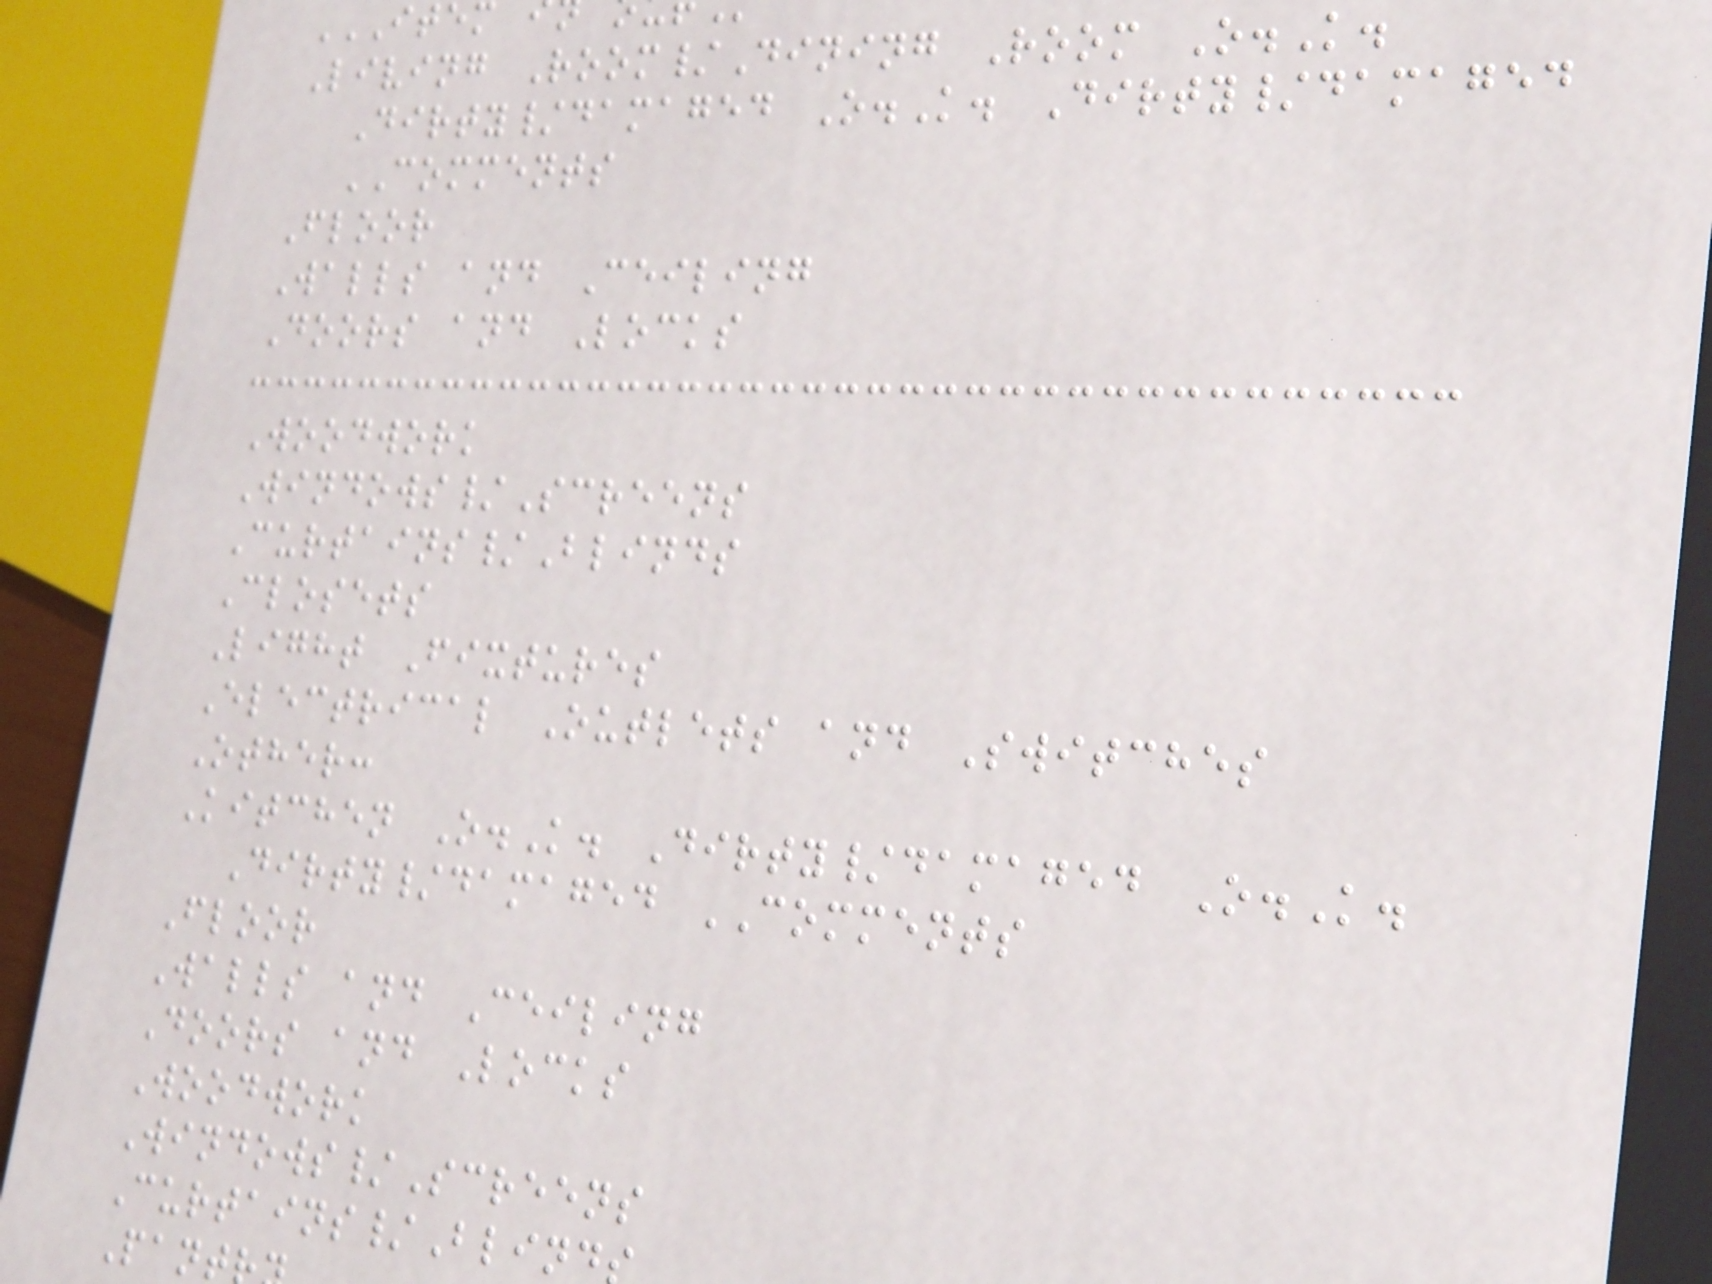Living Room/Dining Room O.K.
Dirty/damaged O.K. Dirty/damaged
COMMENTS
Floor
Walls and Ceiling
Doors and Locks
Woodwork
Windows/Screens
Curtains/Blinds
Closets
Light Fixtures
Electrical Outlets and Switches
Other:
Kitchen O.K. Dirty/damaged O.K.
Dirty/damaged COMMENTS
Floor
Walls and Ceiling
Doors and Locks
Woodwork
Windows/Screens
Curtains/Blind
Pant
